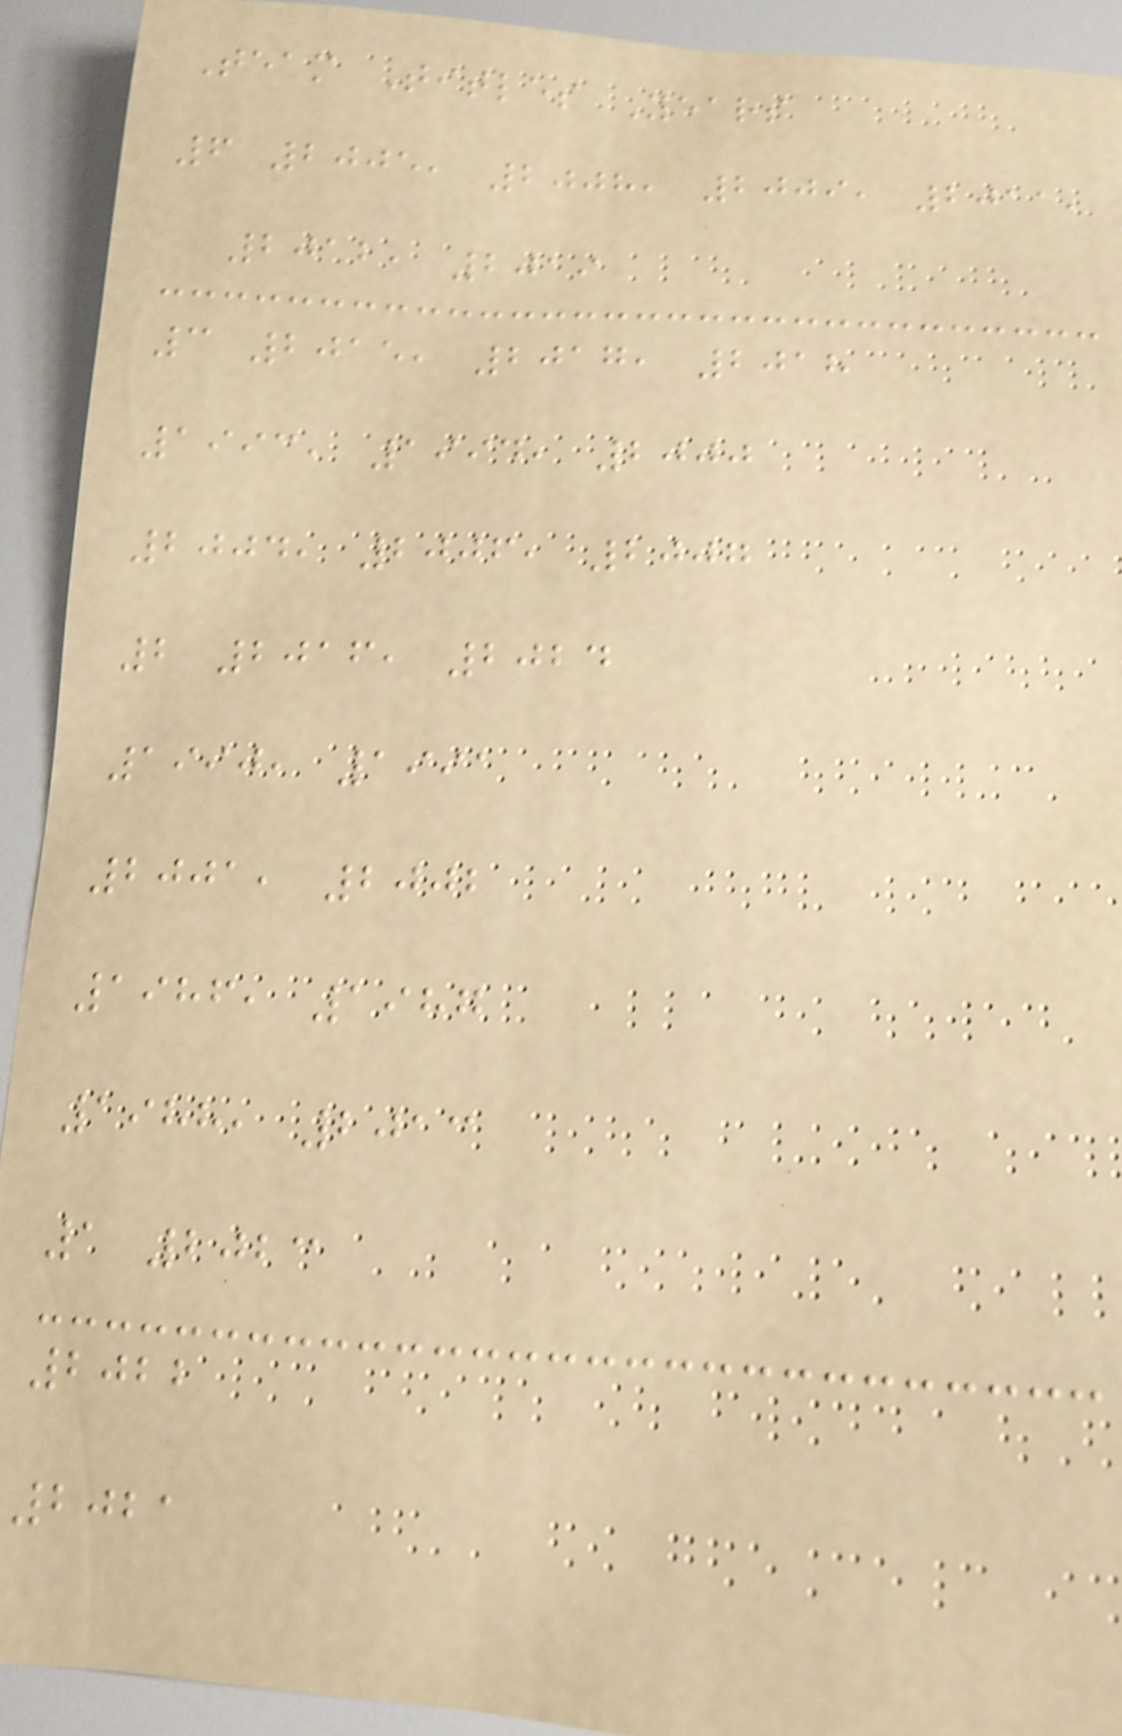Team Titles Years
6 2005, 2008, 2009, 2011,
2012, 2019
3 2015, 2017, 2018
1993, 1994, 2000
2004, 2006, 2007
2 2016, 2024
1990, 1991
2001, 2002
1986, 1987
1988, 2013
1 2023
2022
2021
